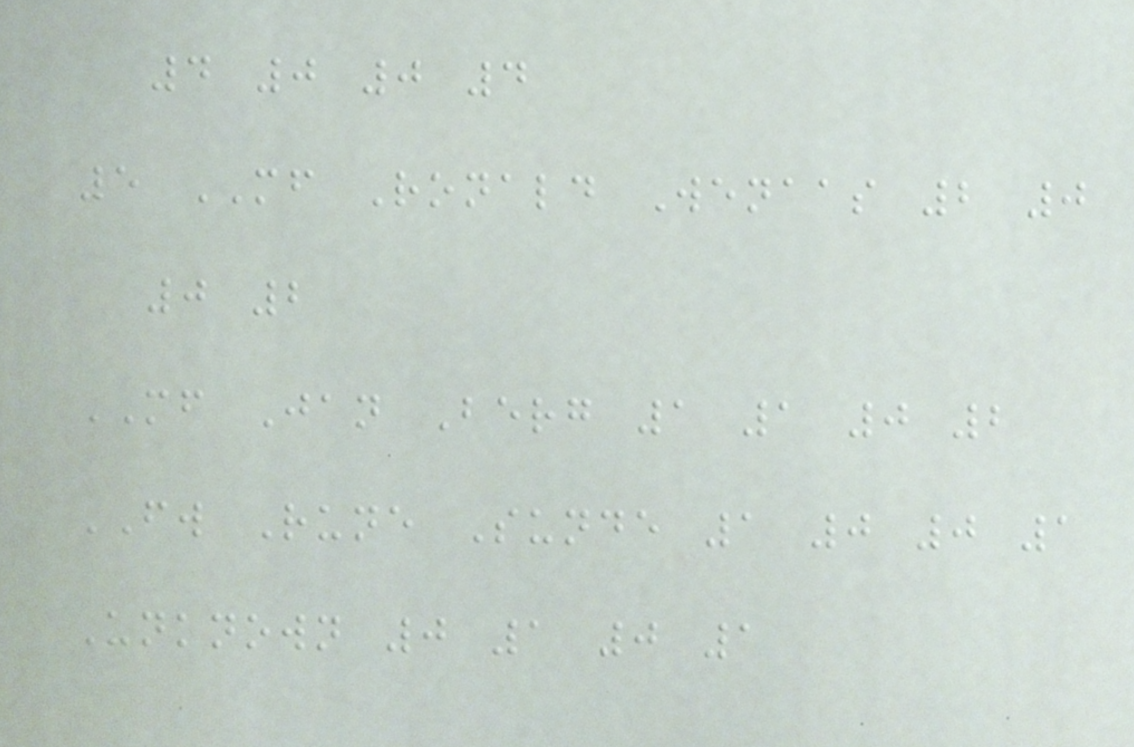4 0 0 4
5 MF Ronald Wenaas 2 0
0 2
MF Jan Berg 1 1 0 2
FW Rune Sunde 1 0 0 1
Unknown 0 1 0 1
